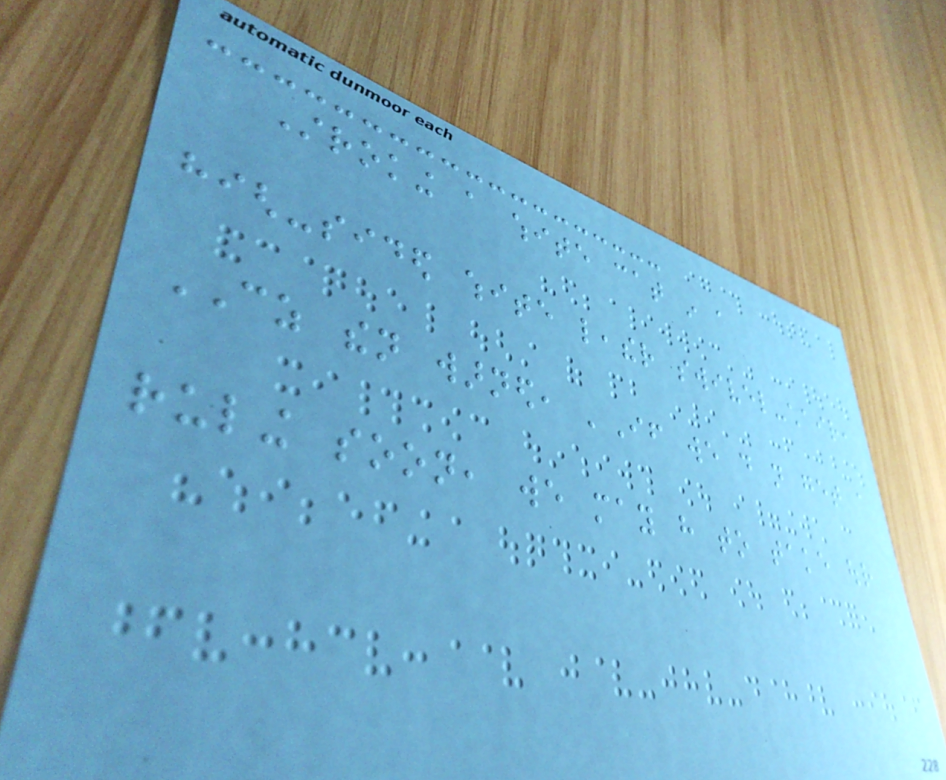Stroking a white cat in a
high-sided white leather swivel-chair,
CZ then warned, 'If we do not get a
ruling soon, we may have to take our
